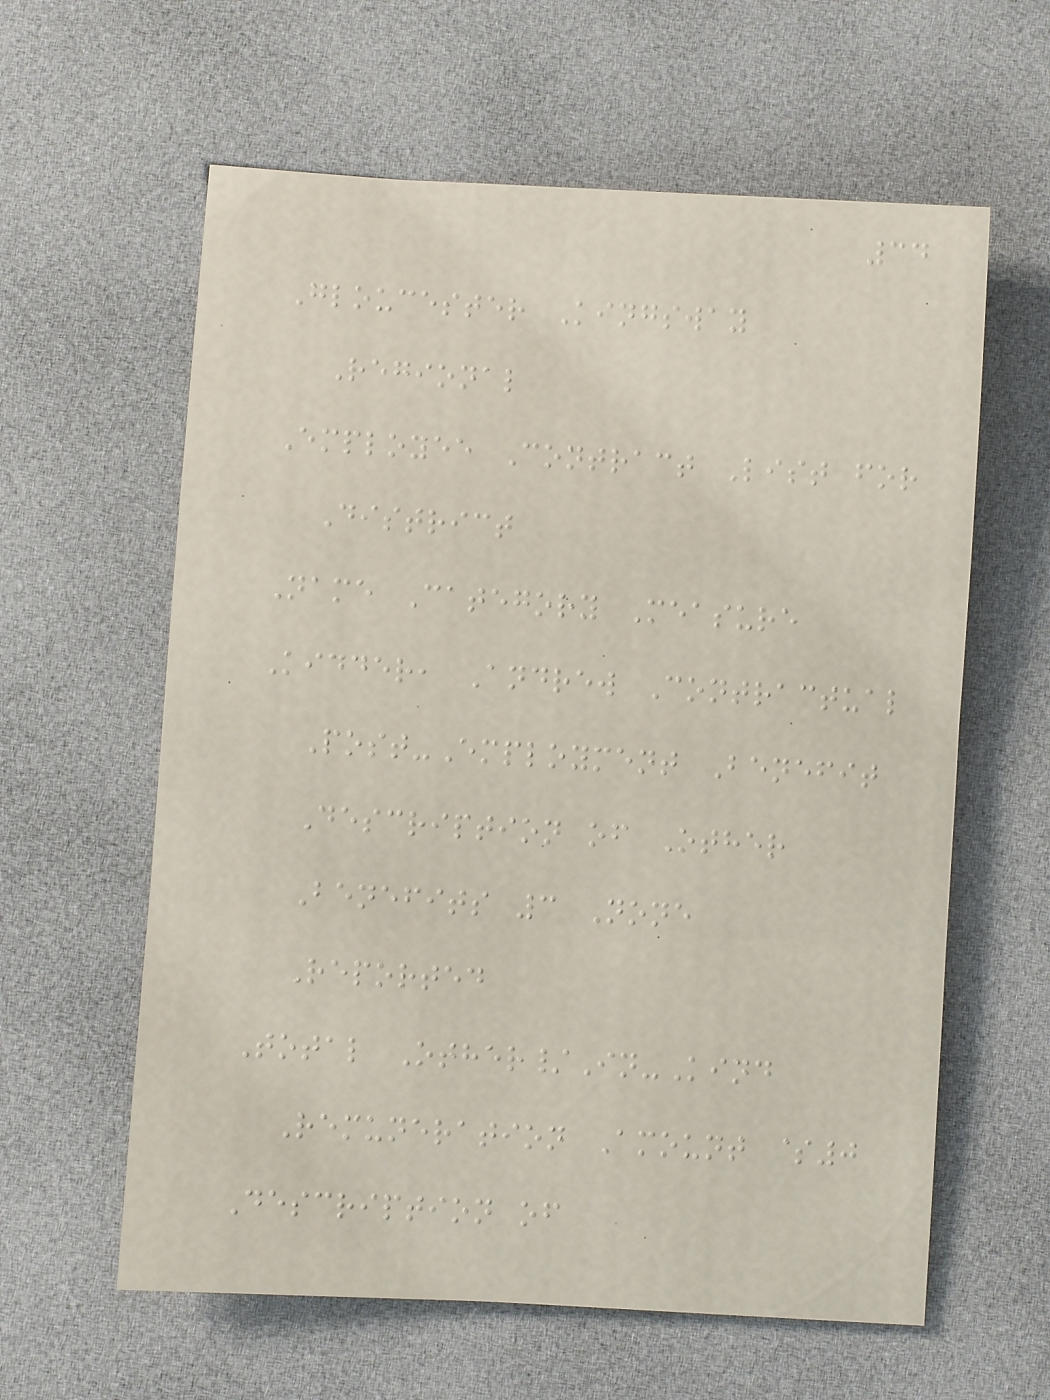34
Gloucester Kingsway
Regional
Employee Contract List for
District
Name Category Measure
Kidder, Andrew Contractual
Post-Employment Benefit
Description of Other
Benefits 3 None
Reported
Total Other/In-Kind
Remuneration Amount $0
Description of
